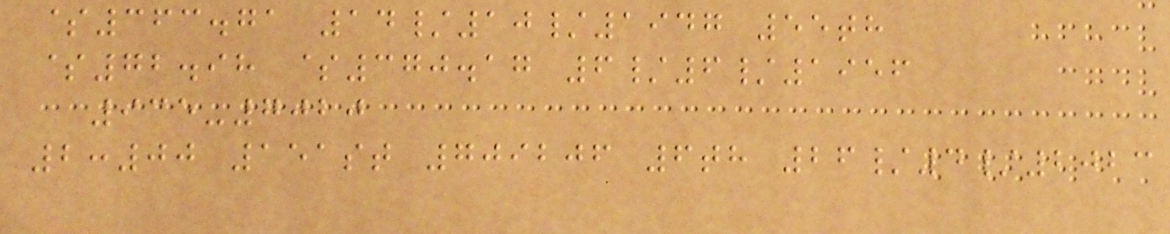$363.71 14/10/1947 55th
$72.98 $370.17 6/6/1956
935-7020
2:00 151st 709206 6th 26/4/2023
